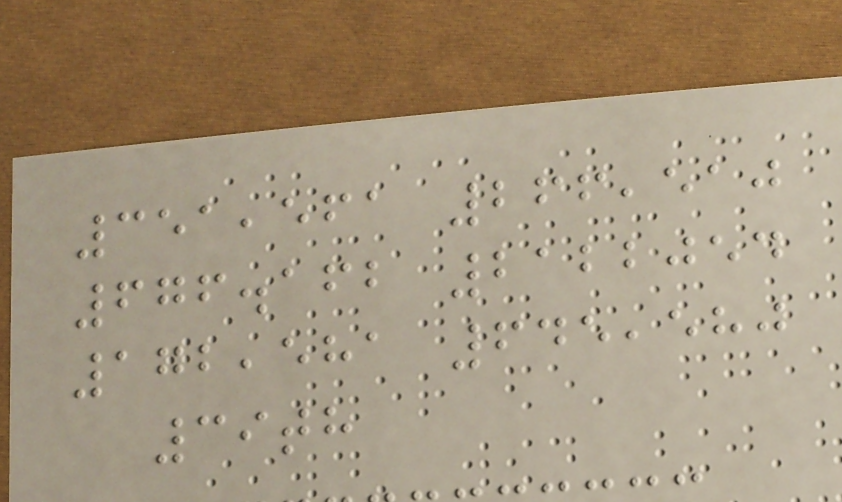351,561 266,510
676.162 2122054
172,581 645,580
39th
